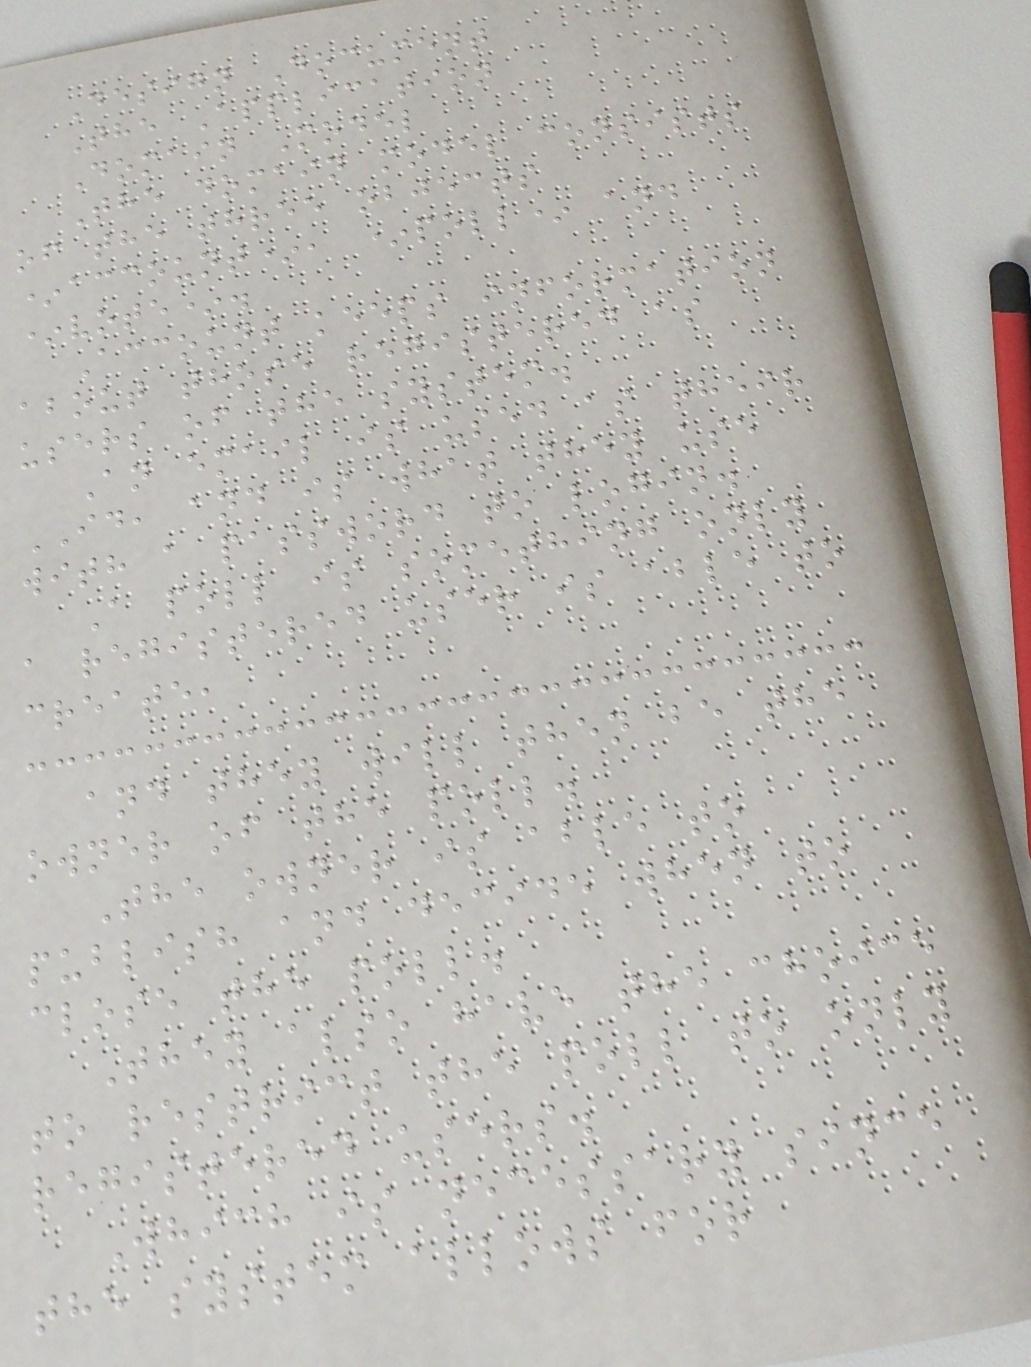Design Document
The Application
Domain Model
The domain model consists
of the three objects
*account*, *poll* and
*vote*.
Account keeps information
about those registered as
users of the system.
An email is used as their
ID, and is what they use
with a password to login.
A poll is something only
a registered user is able to
create,
and they will then be the
owner of the poll.
The owner is able to
publish and decide when to
close the poll.
They also have the choice
to restrict the poll to only
registered users.
Which is necessary since
the system allows for
